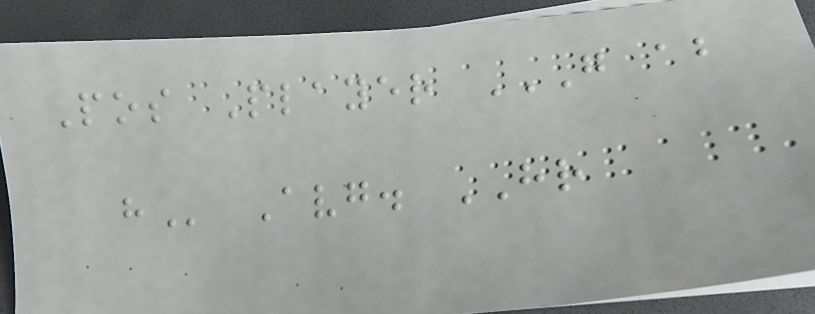Pos Player G AB
H Avg. HR
